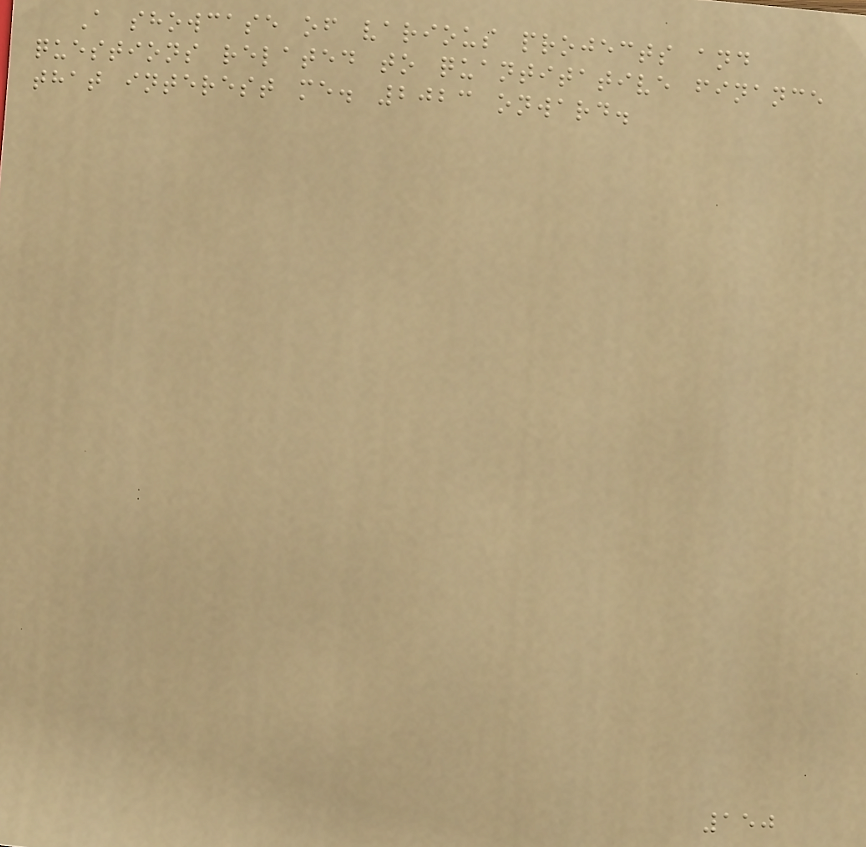A showcase of various projects and
questions related to quantitative finance
that interest me. 2023 onward.
150
